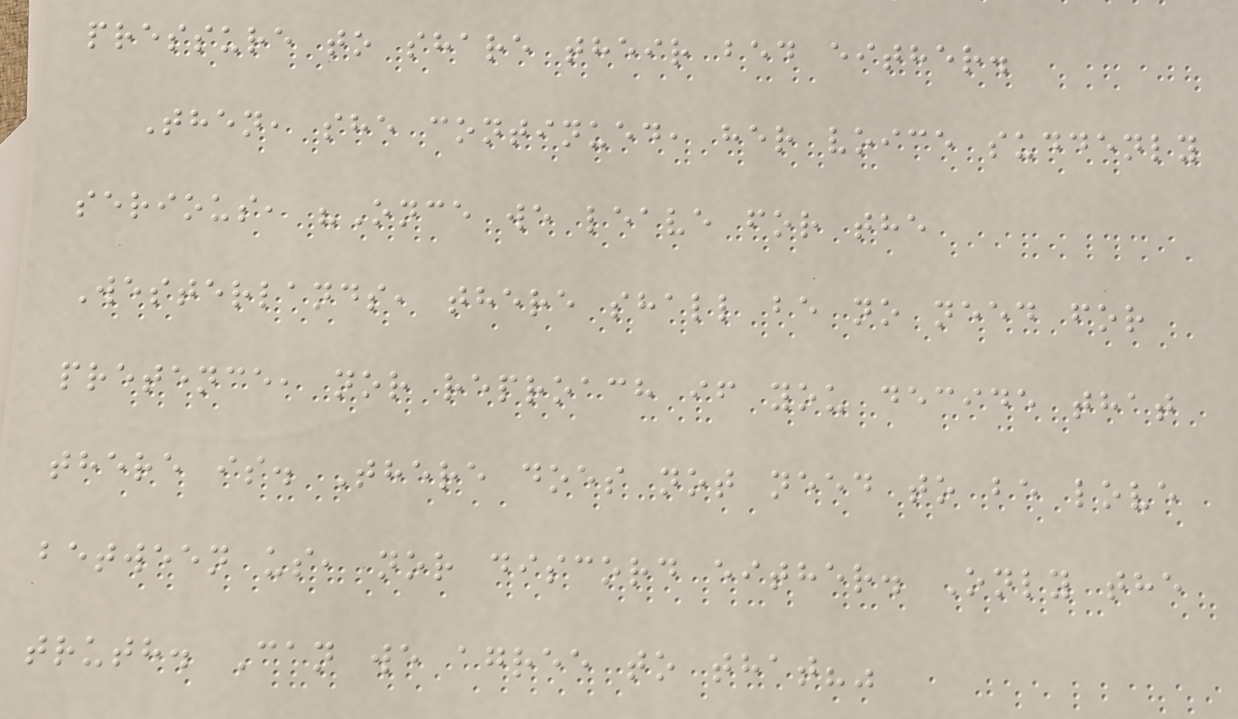pressure to share their bed either.
Then, she continued, her voice suddenly
serious, "Once we leave for the
Westerlands, there shall be no need for
pretence, nor reproach if you decide that
there is. There does not need to be love
between us, nor discord either. Only the
truth. Can we agree to that?"
